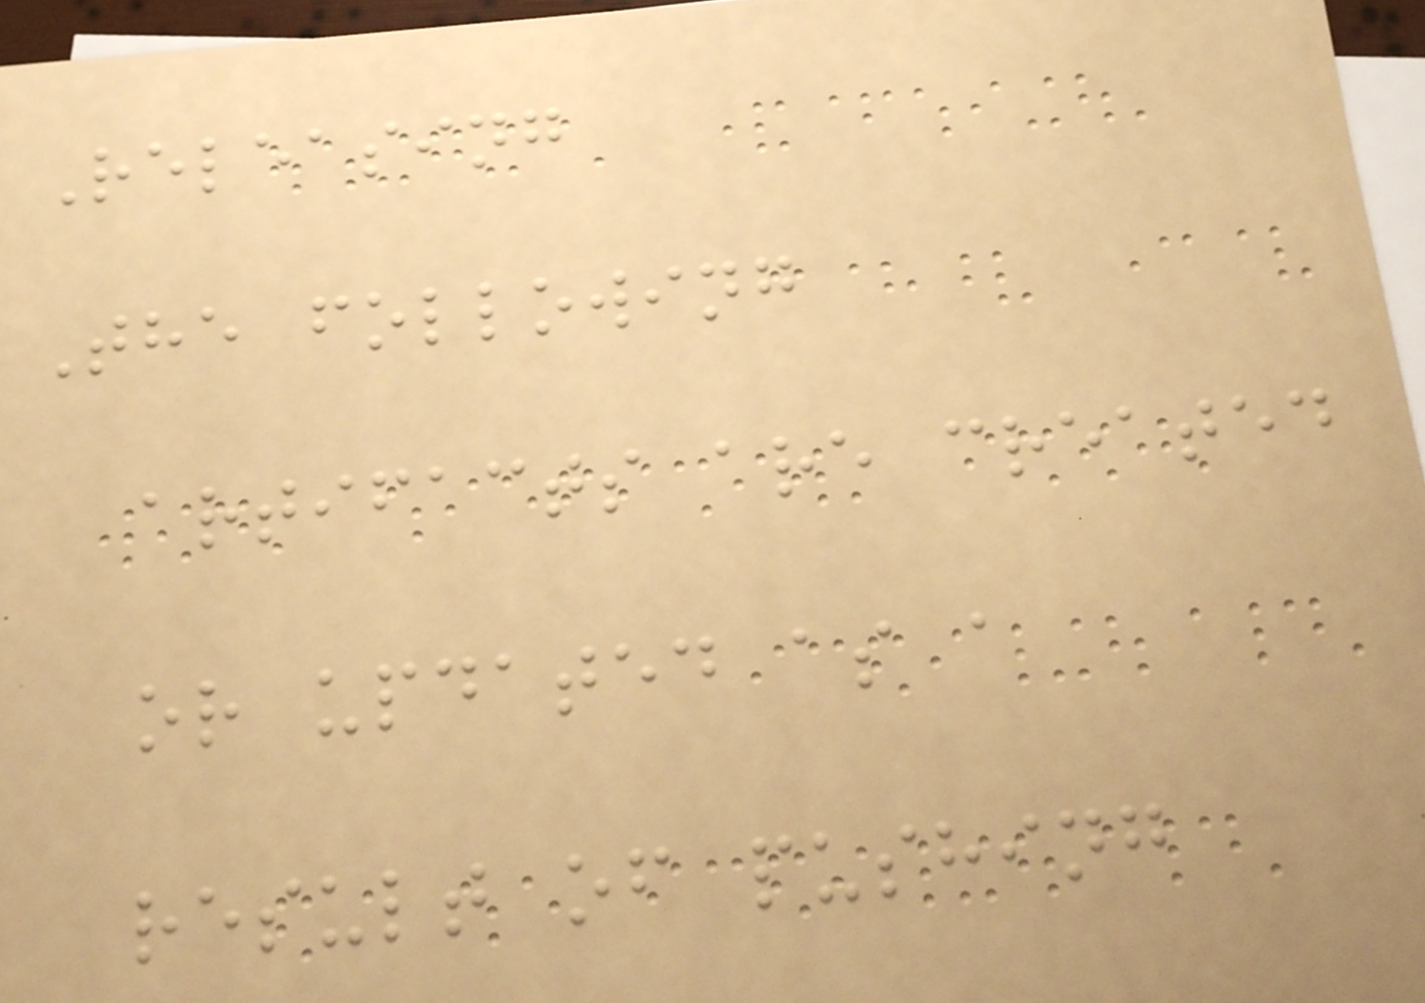Releasing
The following
artifacts are created
or updated as a
result of pushing
